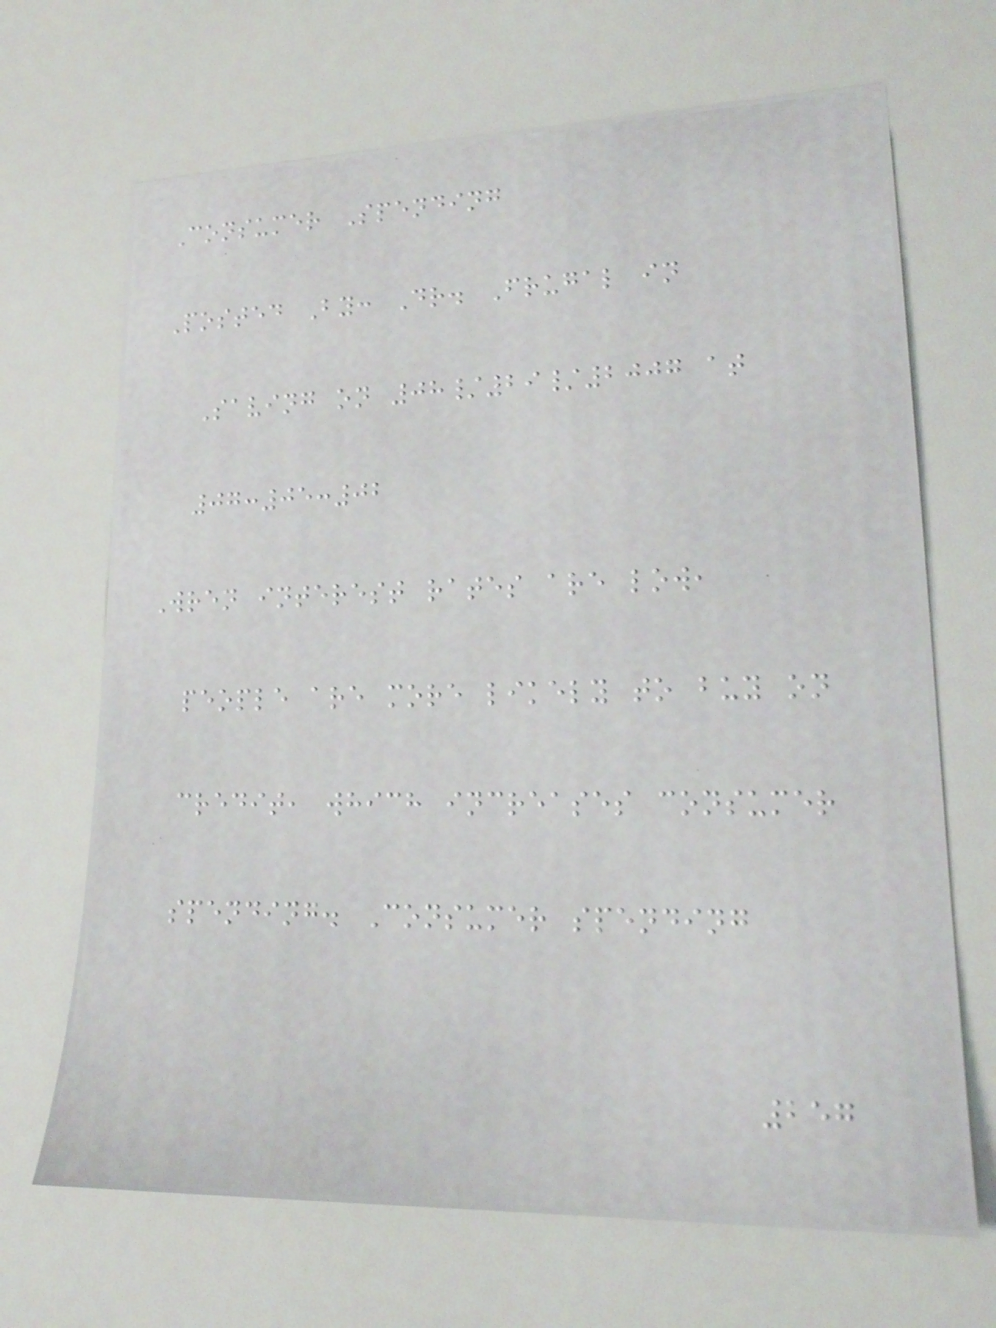Consumer Spending
Posted By: Dr. Frugal in
Saving on 08/29/2007 at
07:05:02
Wren interest rates are low,
people are more likely to buy on
credit, which increases consumer
spending. Consumer spending
257
